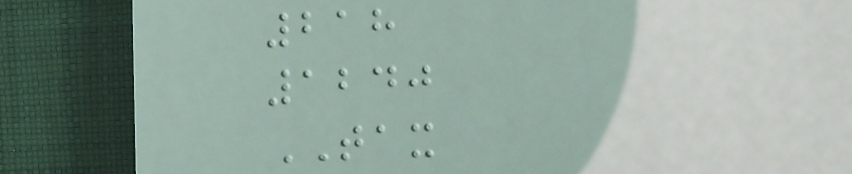218
1240
TAX
